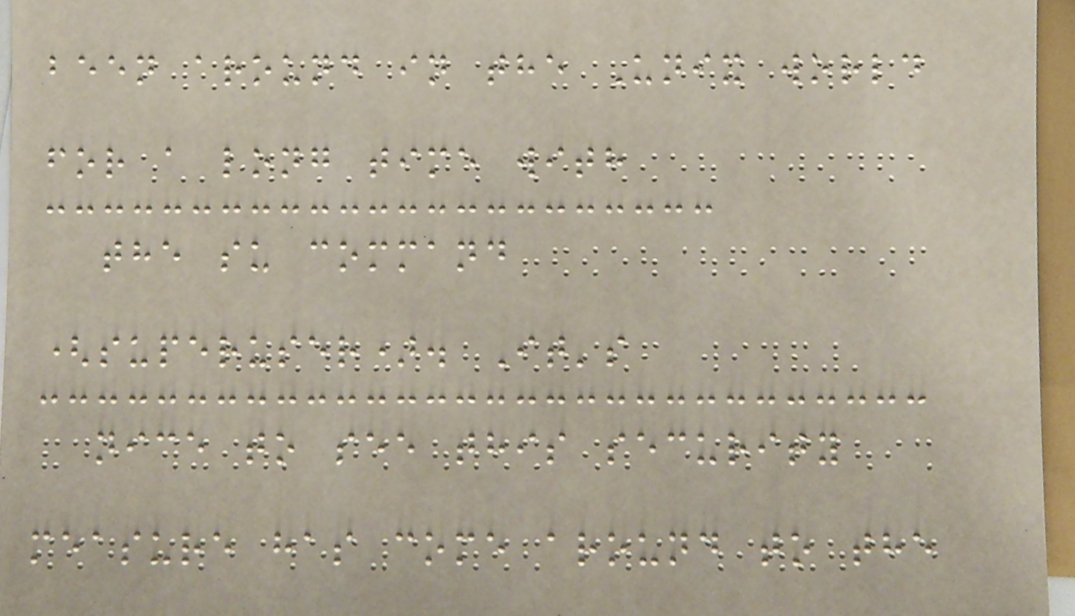been around in the Unix world
for a long time with
the su command
(superuser). It's
nice to see this security
measure has come around to the
